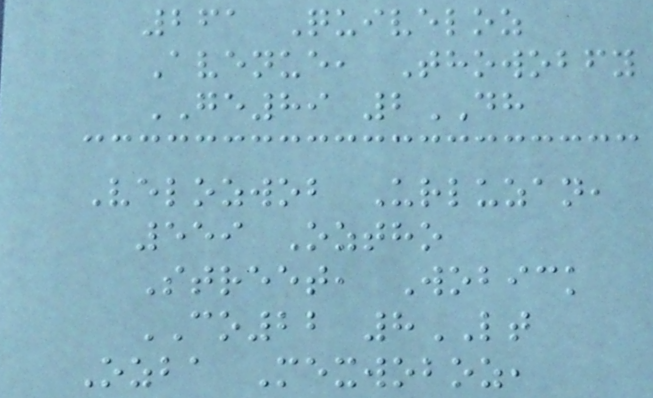261 Quiveloz
Avenue, Thowobfy
GE89 2DH
Velozwob Urluzan,
559 Oztho
Street, Wobick
CO22 8LT
Ozba Mexwoboz,
